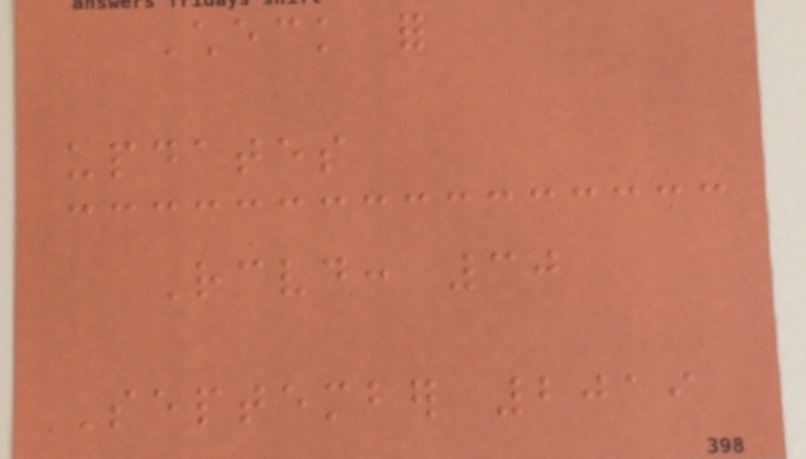Check for
updates
Received: 30
September 2019
